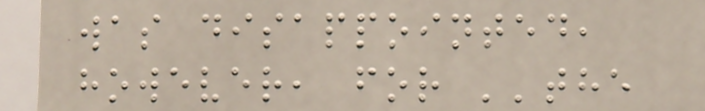was disappointed,
however, for ''the
